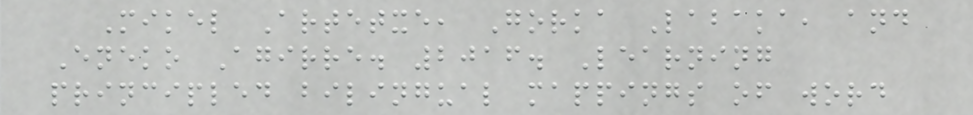Mikel Artetxe, Gorka Labaka, and
Eneko Agirre. 2016. Learning
principled bilingual mappings of word
